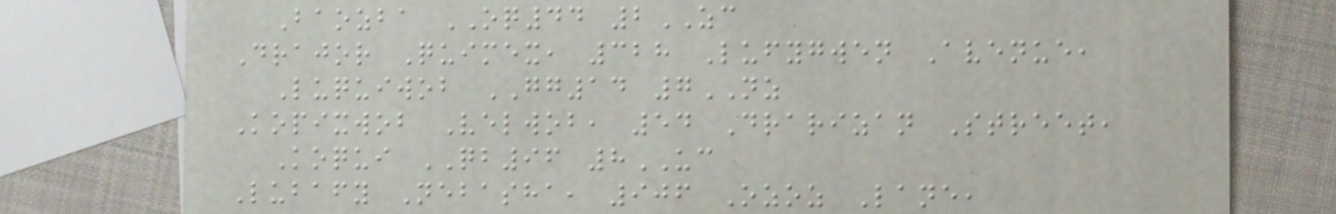Baozba OQ44 2ZC
Drajor Quimex, 328 Lufygwen Avenue,
Luquiwob GG14 7NZ
Kopixwob Velwob, 54 Drarizan Street,
Koqui QB96 8UC
Lubafy Nebasha, 906 Ozoz Lane,
